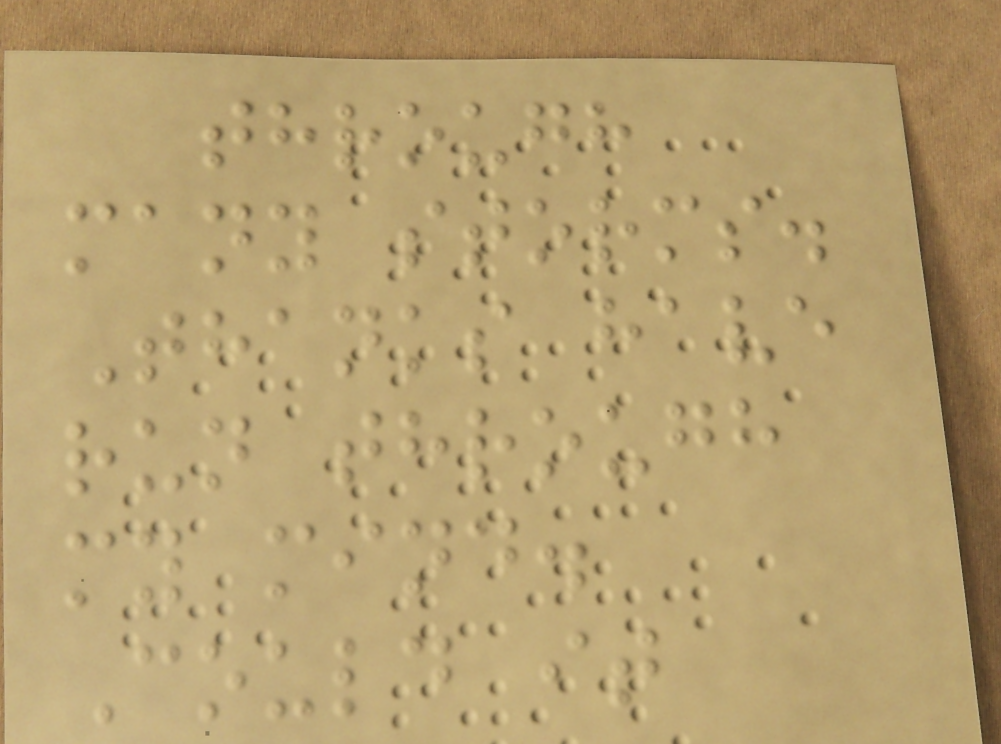through
many storms.
Thanks have
run through
my mind.
Could it
